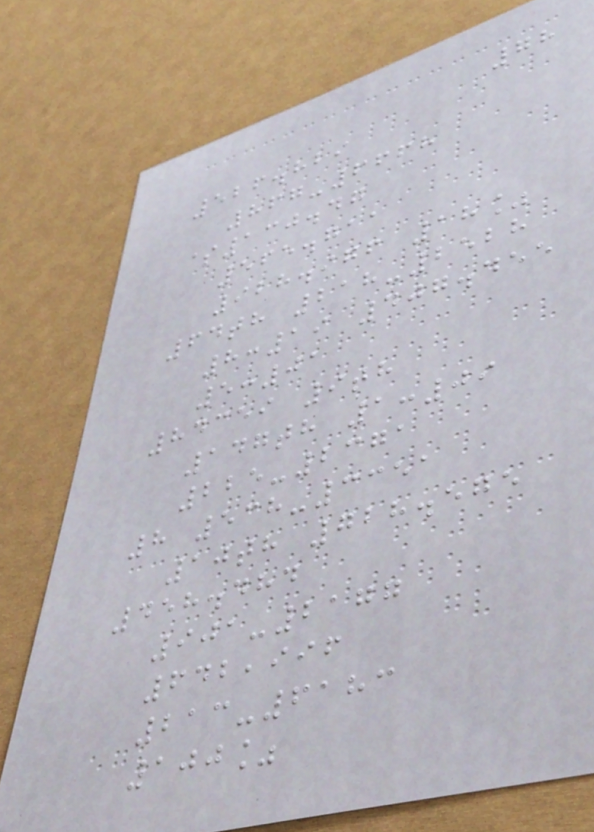78
526.829
867-6668
$130.47
565.711
928.976 18%
64th 218-2528
8:19 407.455
5:01
84359 9th
147th 1:09
225-2371
8 538-3351
10th 728.575
458.484
901-2177
642,996
213-6183
100%
